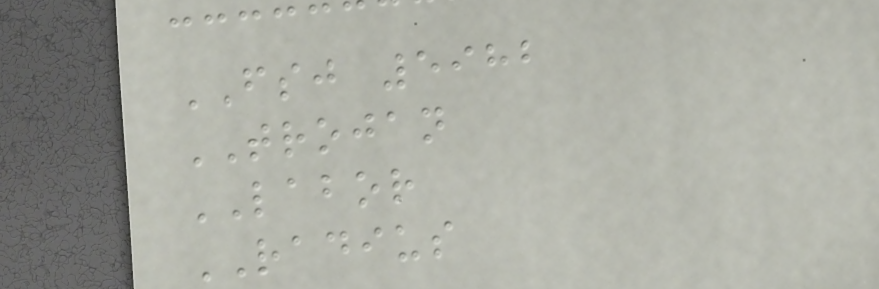FSJ 5982
TROJAN
LABOR
RADIUS
